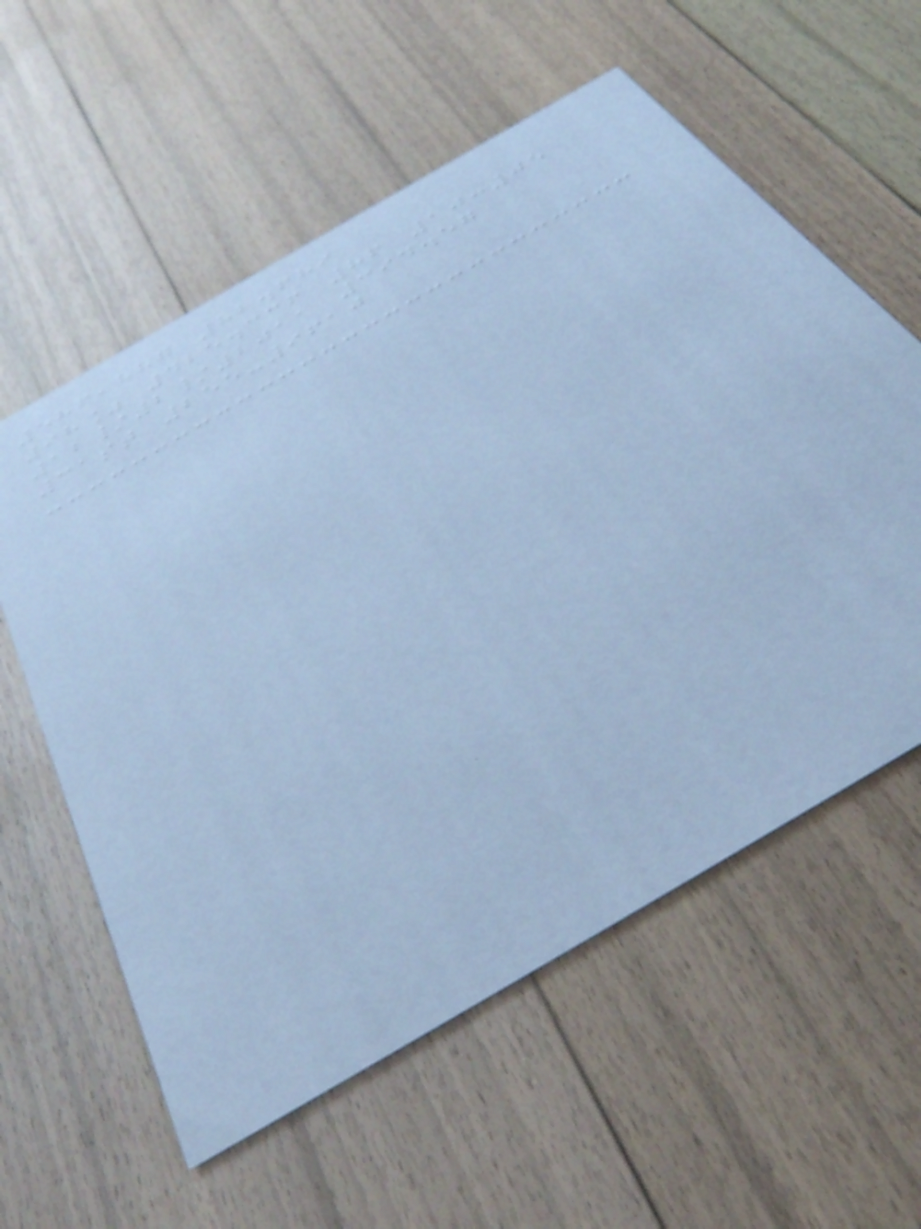586,887 82.689
98% 425.336 86 10:05
12/2/2011 394.57
31st 255-9610
